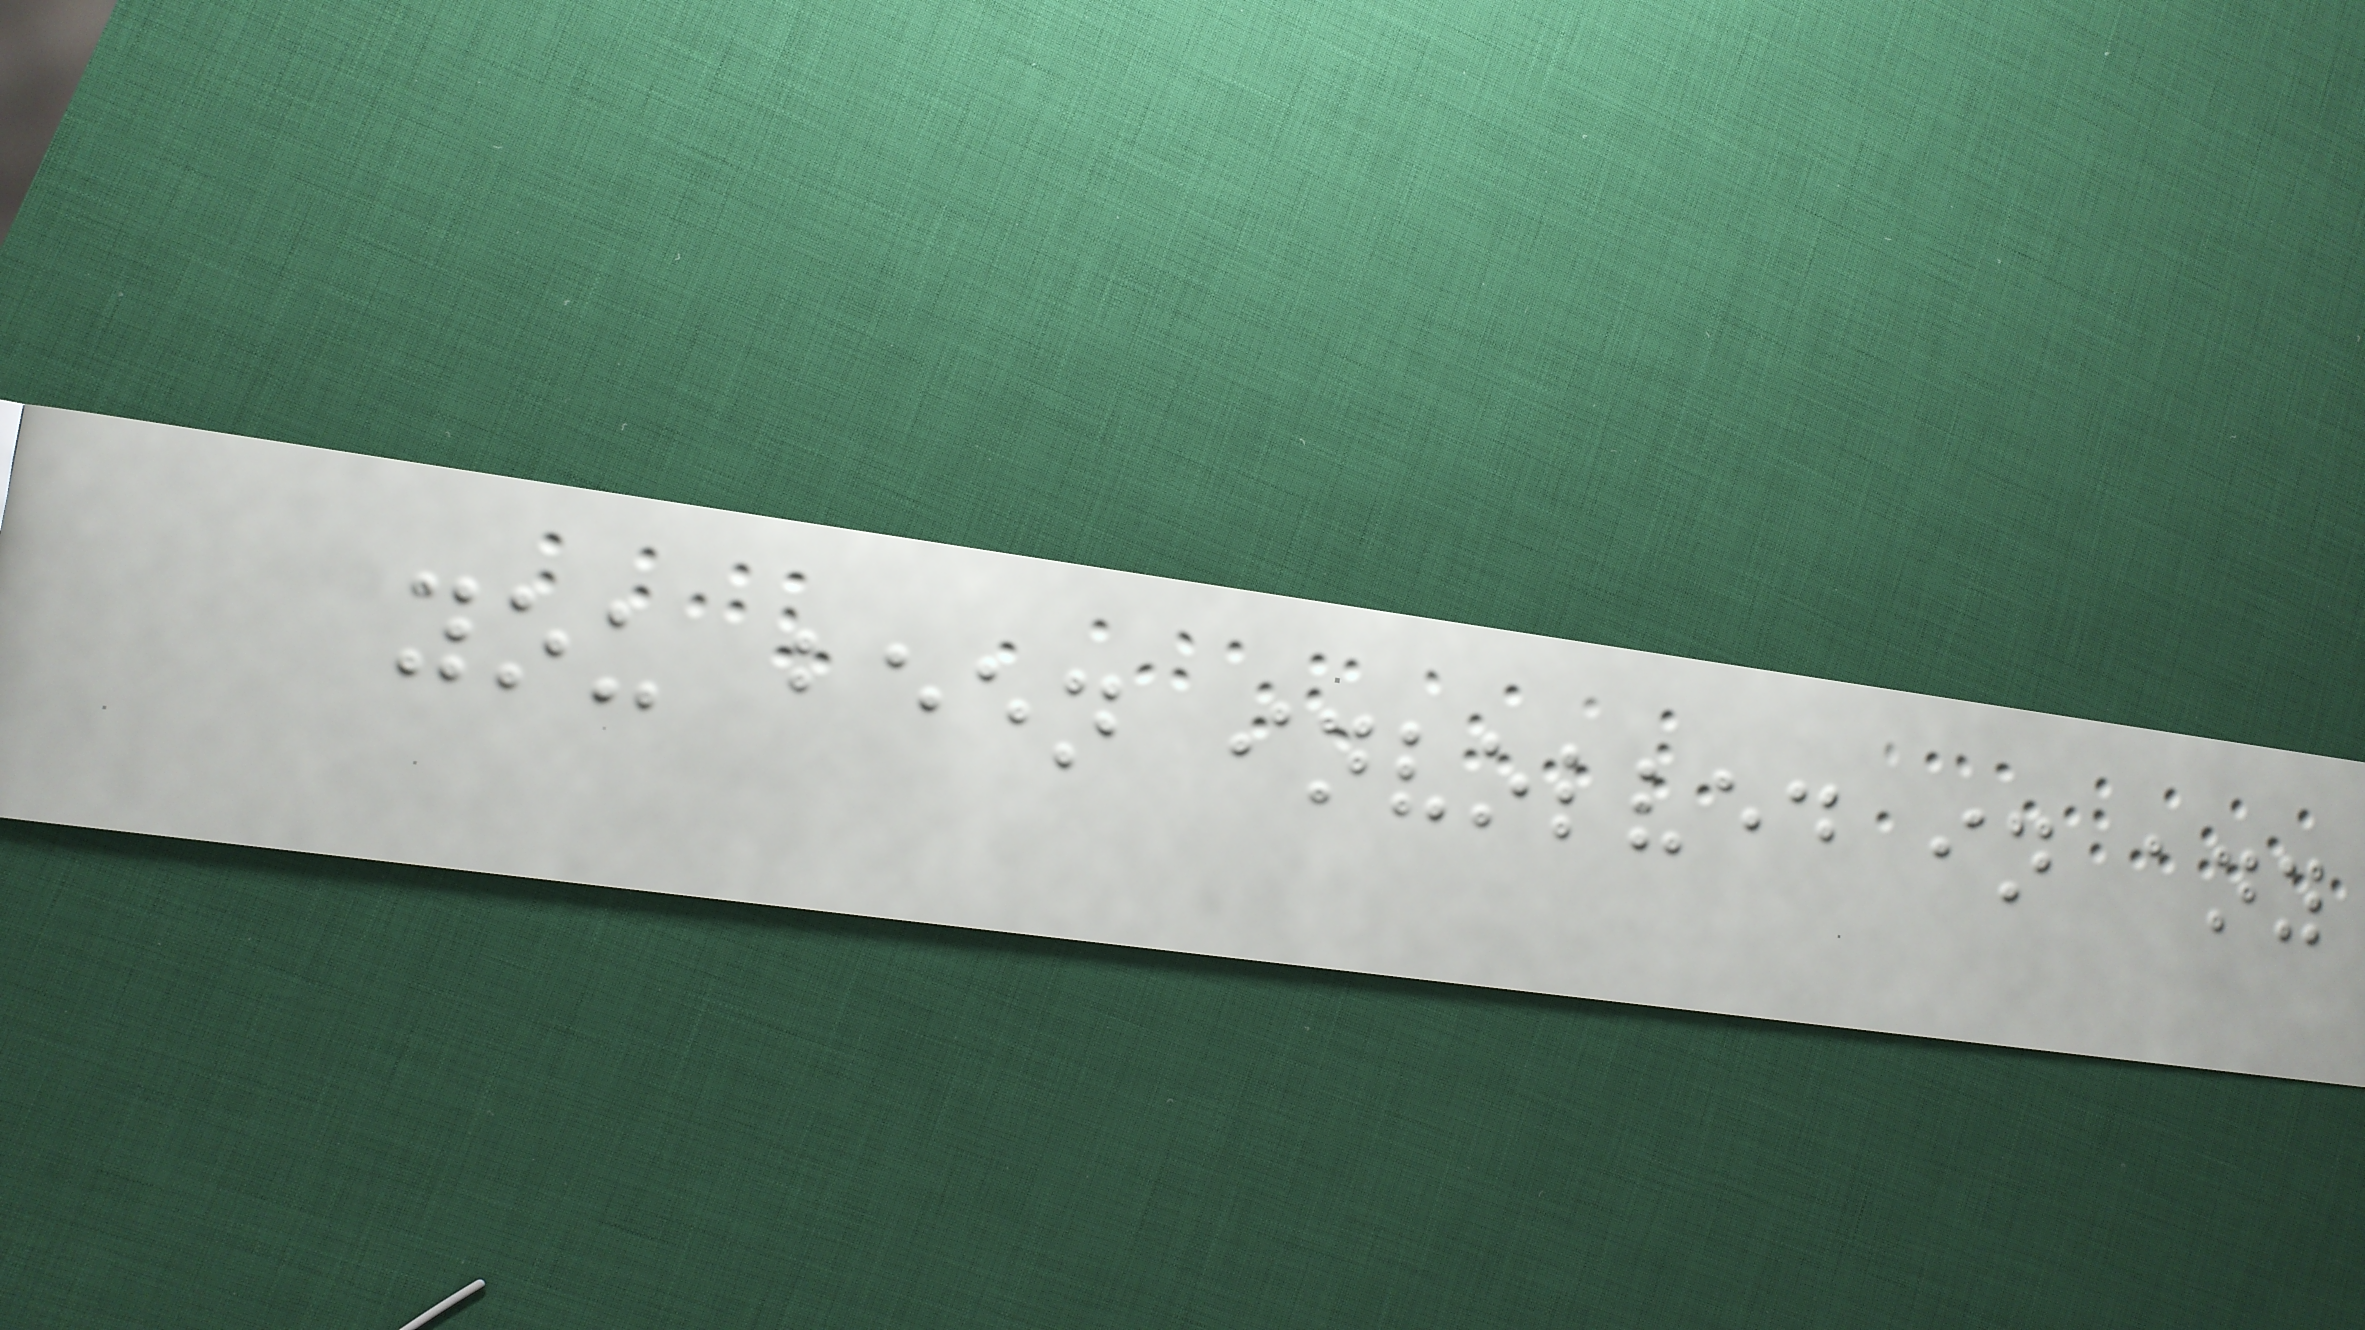you been involved in any
